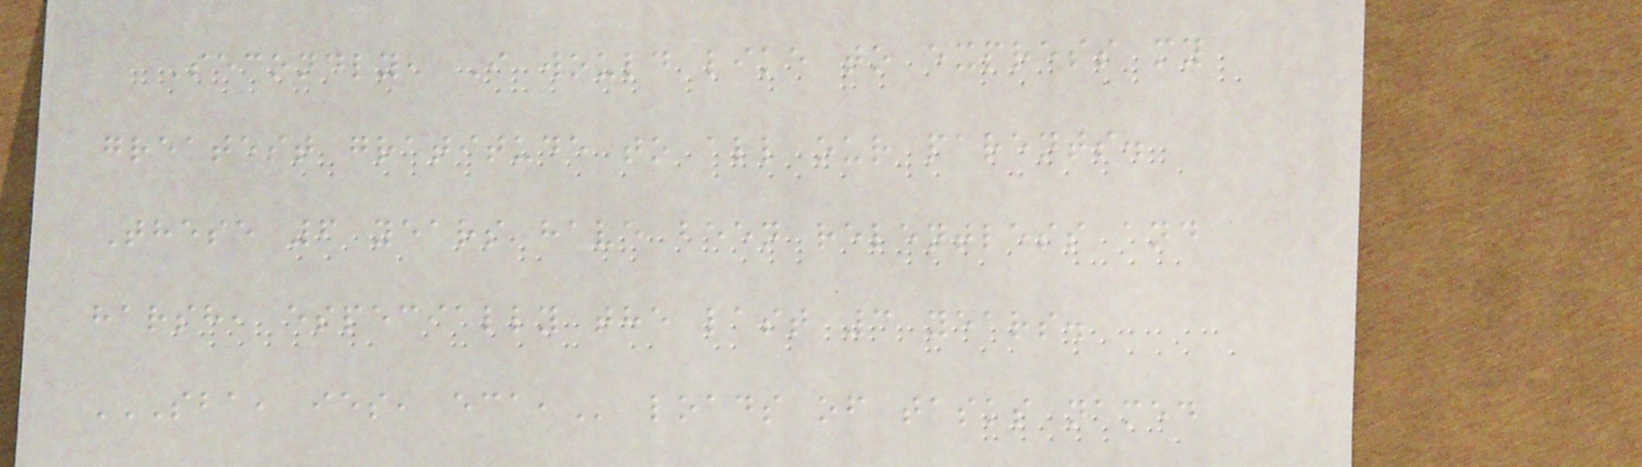Secondly, I would like to express my
greatest gratitude to all our parents.
These 6 years have been relentless and
harsh, especially the last 3 years.
SBA, IES, ECA, loads of tasks named
